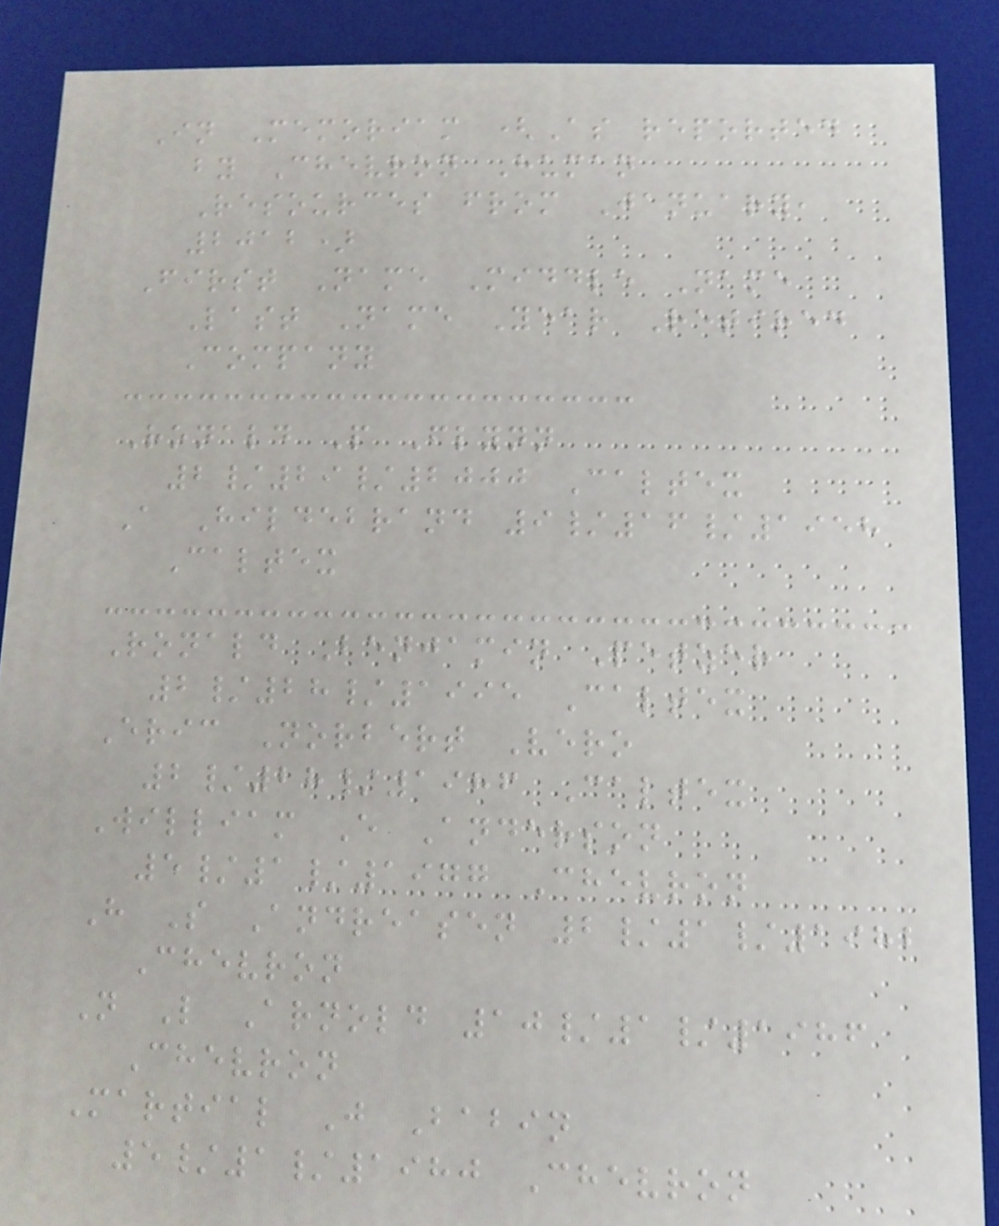In Memoriam (As reported
by Chevron Human
Resources from January,
2012)
First Name Middle Name
Last Name Year Retired
Company
Ronald P Flynn
2/29/2000 Caltex
A Hildebrand 9/16/1958
Caltex
Ronald Benjamin Petzer
2/28/1995 Caltex
Eric Norbert Vero
2/28/1986 Caltex
William E Anderson
5/1/1977 Chevron
H S Andreasen 2/1/1982
Chevron
N L Arnold 10/1/1986
Chevron
Martial J Babin
5/1/1980 Chevron
